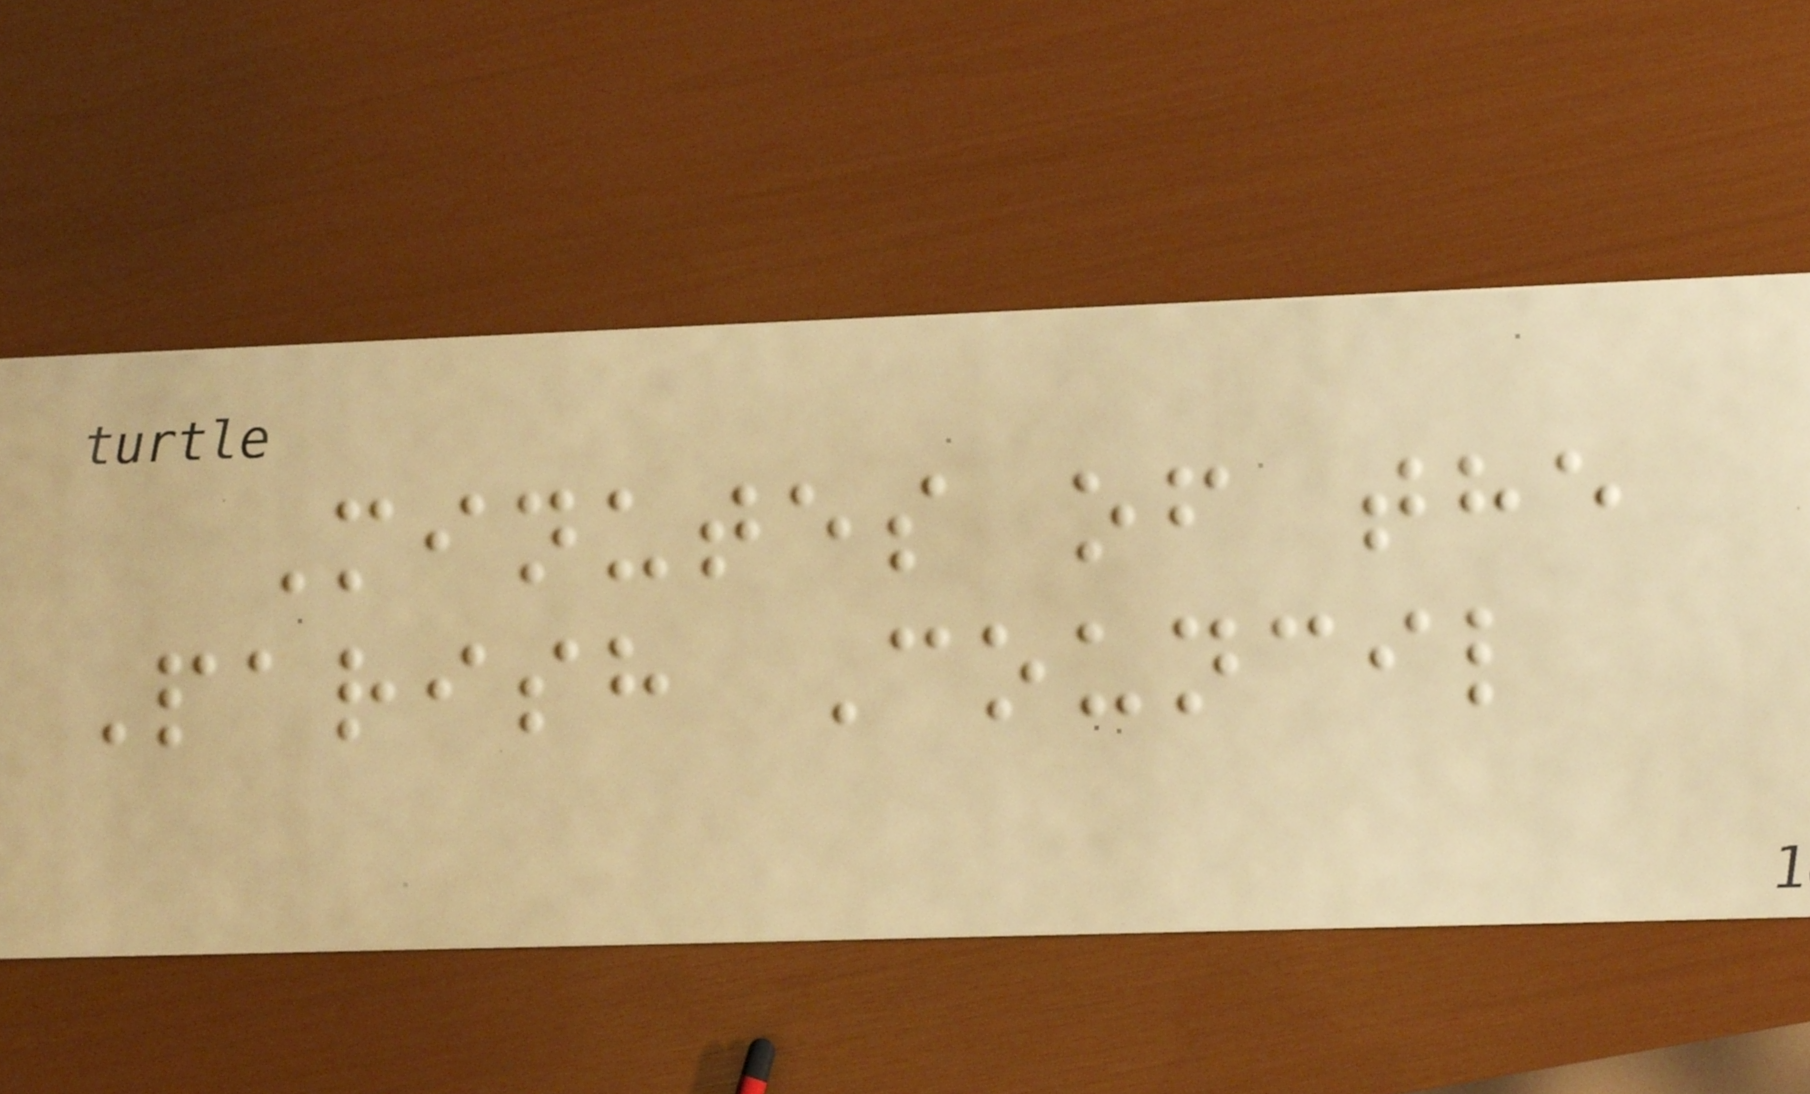Minutes of the
Parish Council
